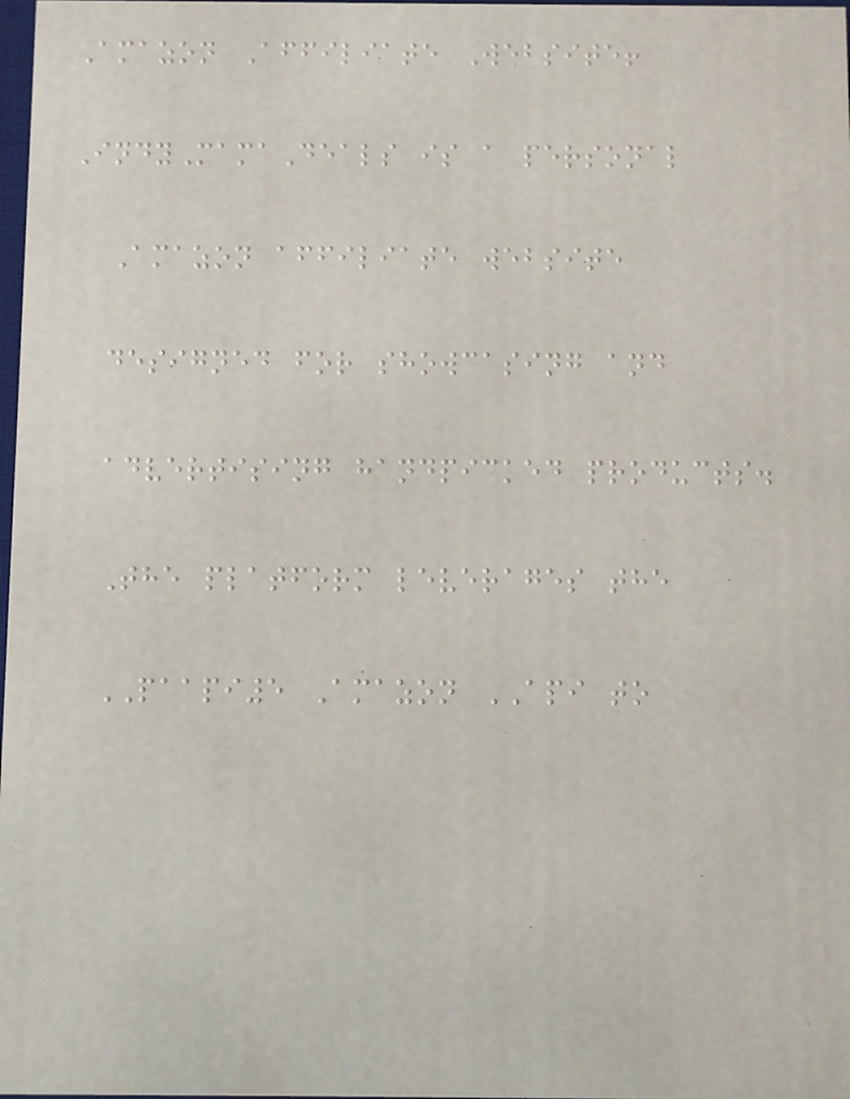Amazon Affiliate Website!
IndyMamaDeals is a personal
Amazon affiliate website
designed for showcasing and
advertising handpicked products.
The platform leverages the
PAAPI5 Amazon API to
